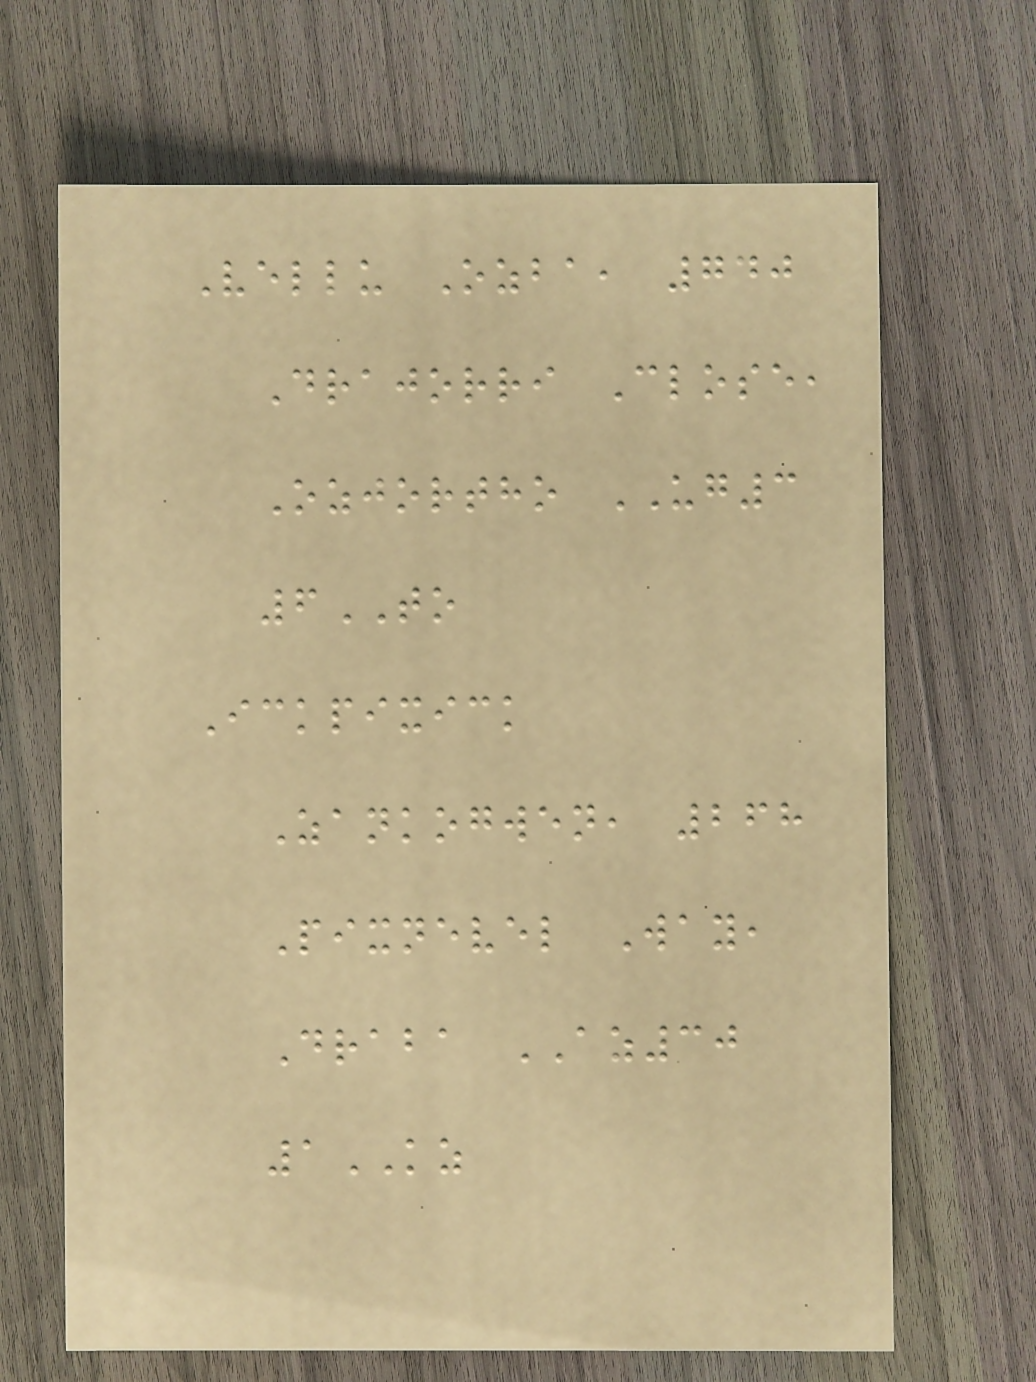Vellu Ozba, 740
Drajorri Close,
Ozjortho UG3
6TO
Ickpixick
Zankogwen, 268
Pixnevel Way,
Draba AZ30
1KZ
